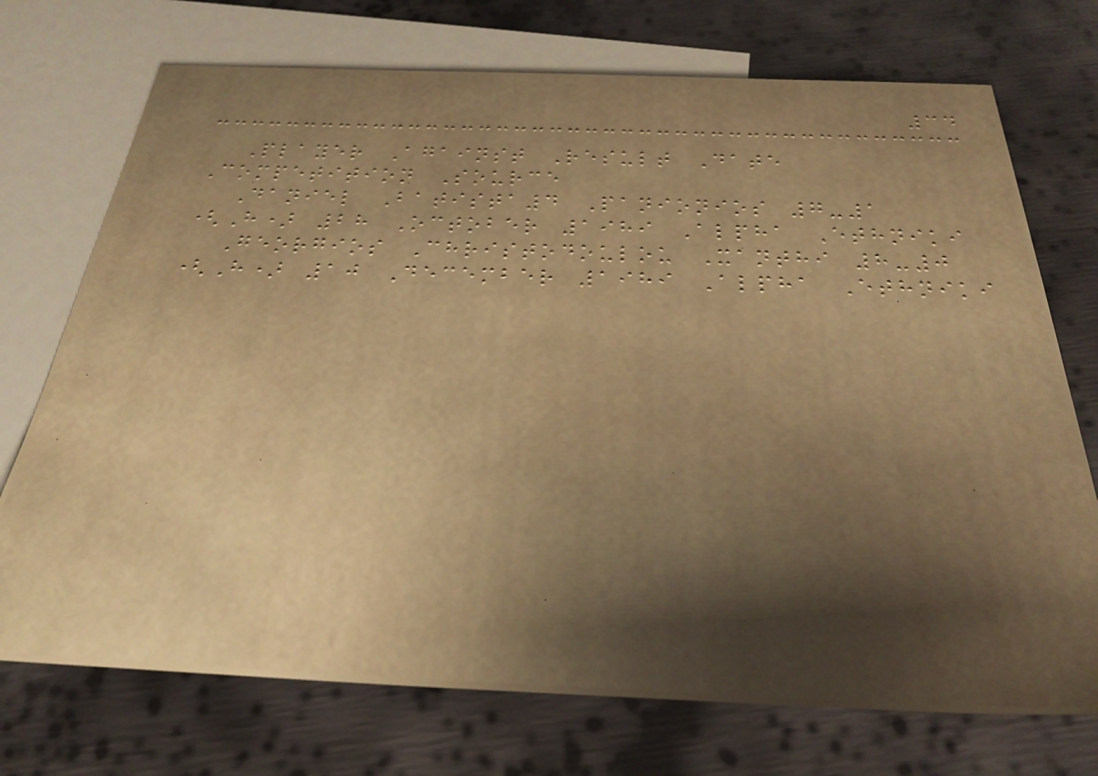34
Player Against Result Date
Competition Source
Daniel Batista4 Panionios 7-1
(H) 28 October 1989 Alpha Ethniki
Georgios Christodoulou Xanthi 8-0
(H) 10 December 1989 Alpha Ethniki
